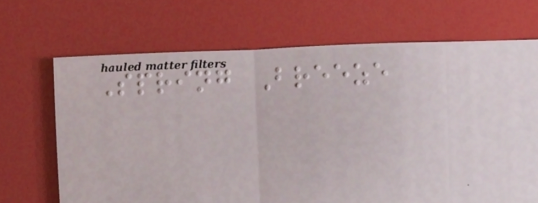Spring Breeze
